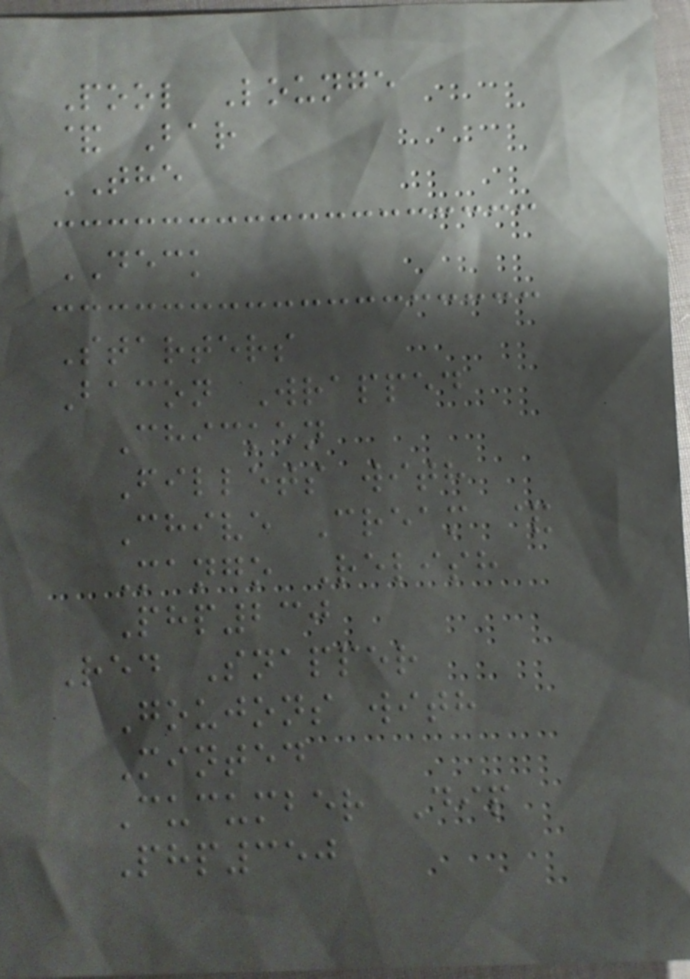Pool Lounge
& Bar
THE
DECK
Starters
Bacon Wrapped
Chicken
Fillets with
Chive Cream &
Mango Relish
Php230
Red Snapper
Goujons with
Minted
Cucumber Dip
Php350
